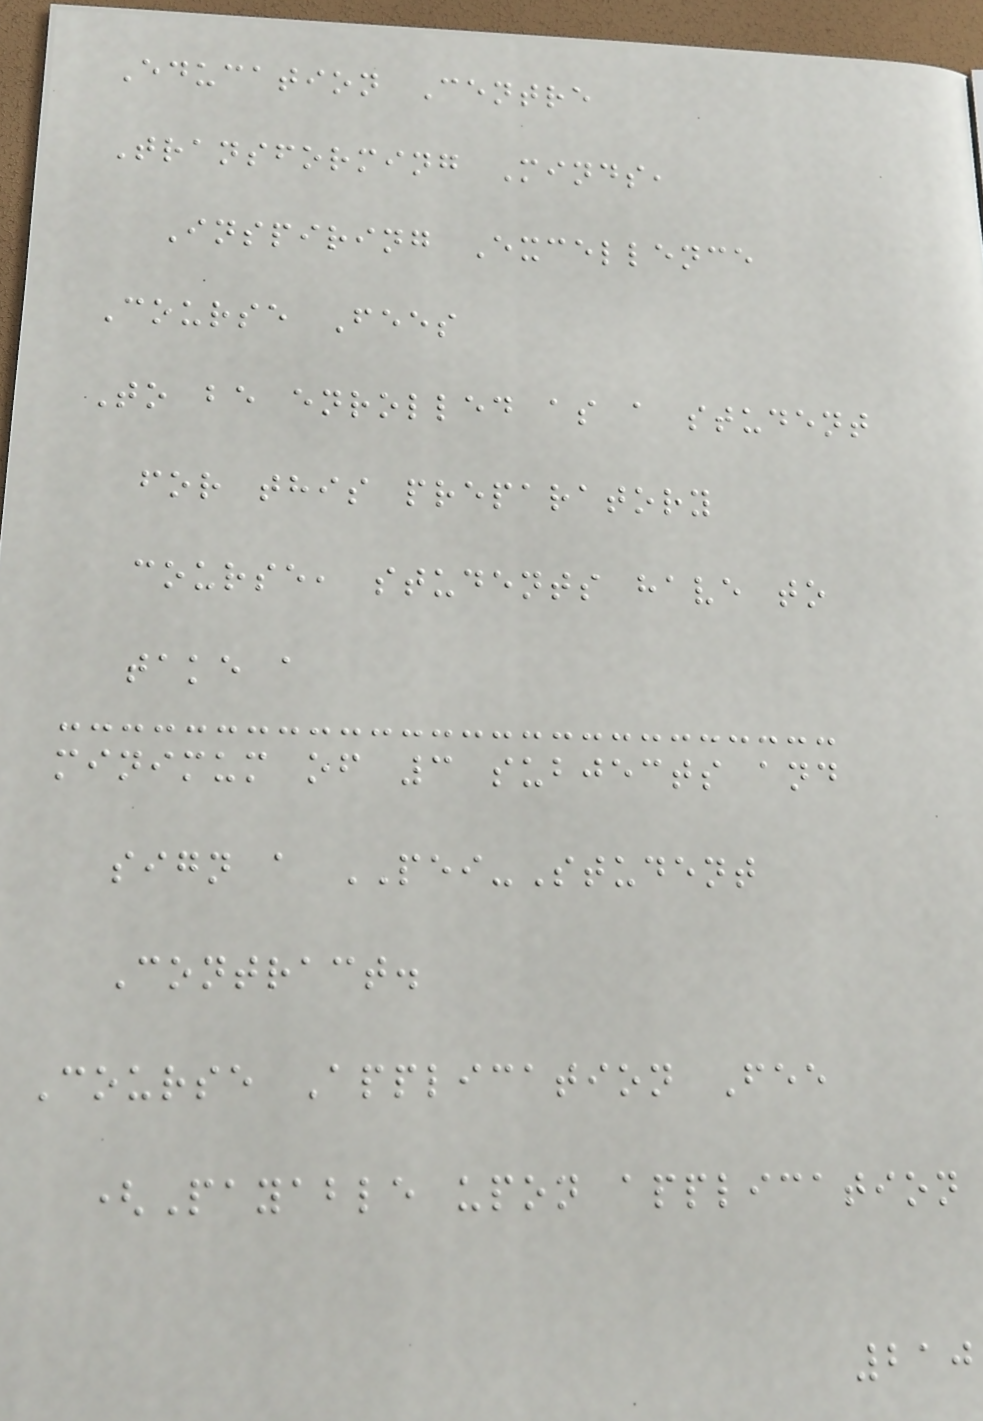Education Centre
Transforming Minds,
Inspiring Excellence
Course Fees
To be enrolled as a student
for this preparatory
course, students have to
take a
minimum of 3 subjects and
sign a PEI-Student
Contract.
Course Application Fee
(Payable upon application
210
